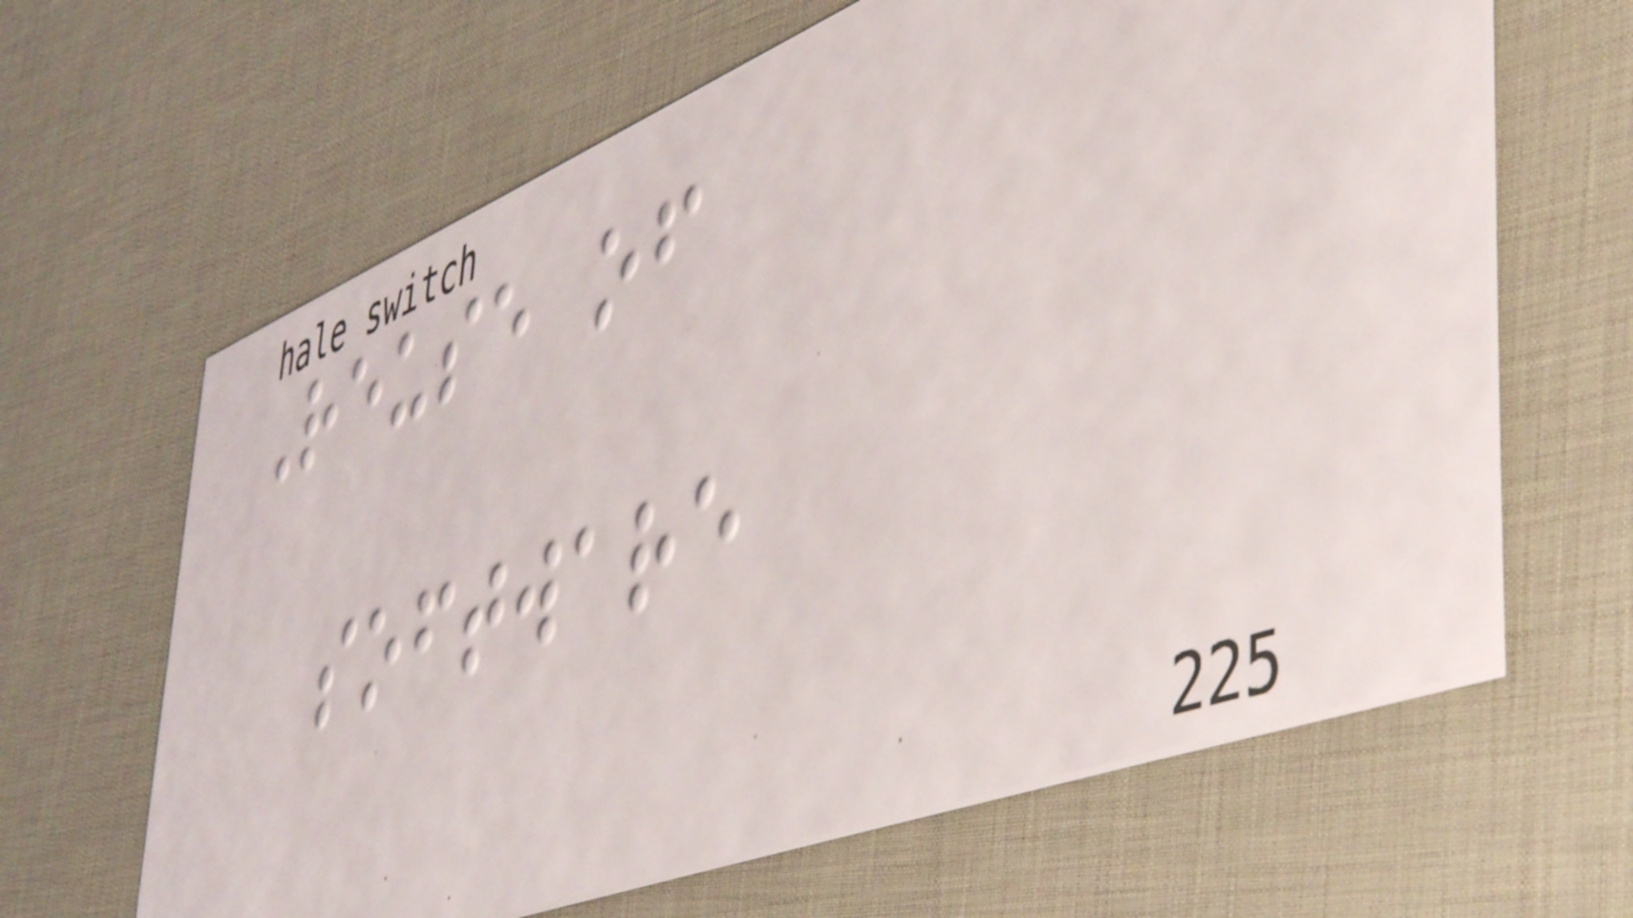Reuse of
software
